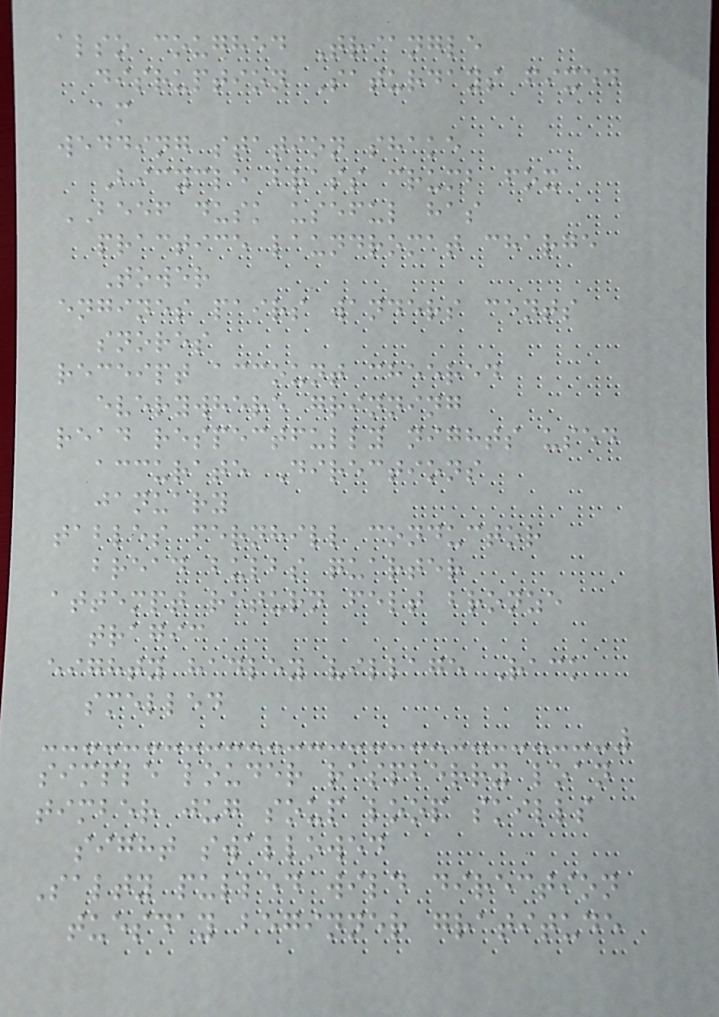also coughed Triangle
disruption Saturdays fixed
am
wedding station shake
Bicycle brass crumb fox
BEEF dusk useful has
practice laundromat charge
Tower
engines pairs wanders cents
snores
receipt account cheered
everywhere grinning
read respectfully nights used
accurate Directions
january
tables fernhill conductor
bread bulbs quarter
attempt return felt bronze
tragic
eighty hadley village Rack
smelled
simple louder raspberry loan
timber jug soup loop skills
sight swallowed
Salty pulled wild direction
tuesday beginner gratitude
